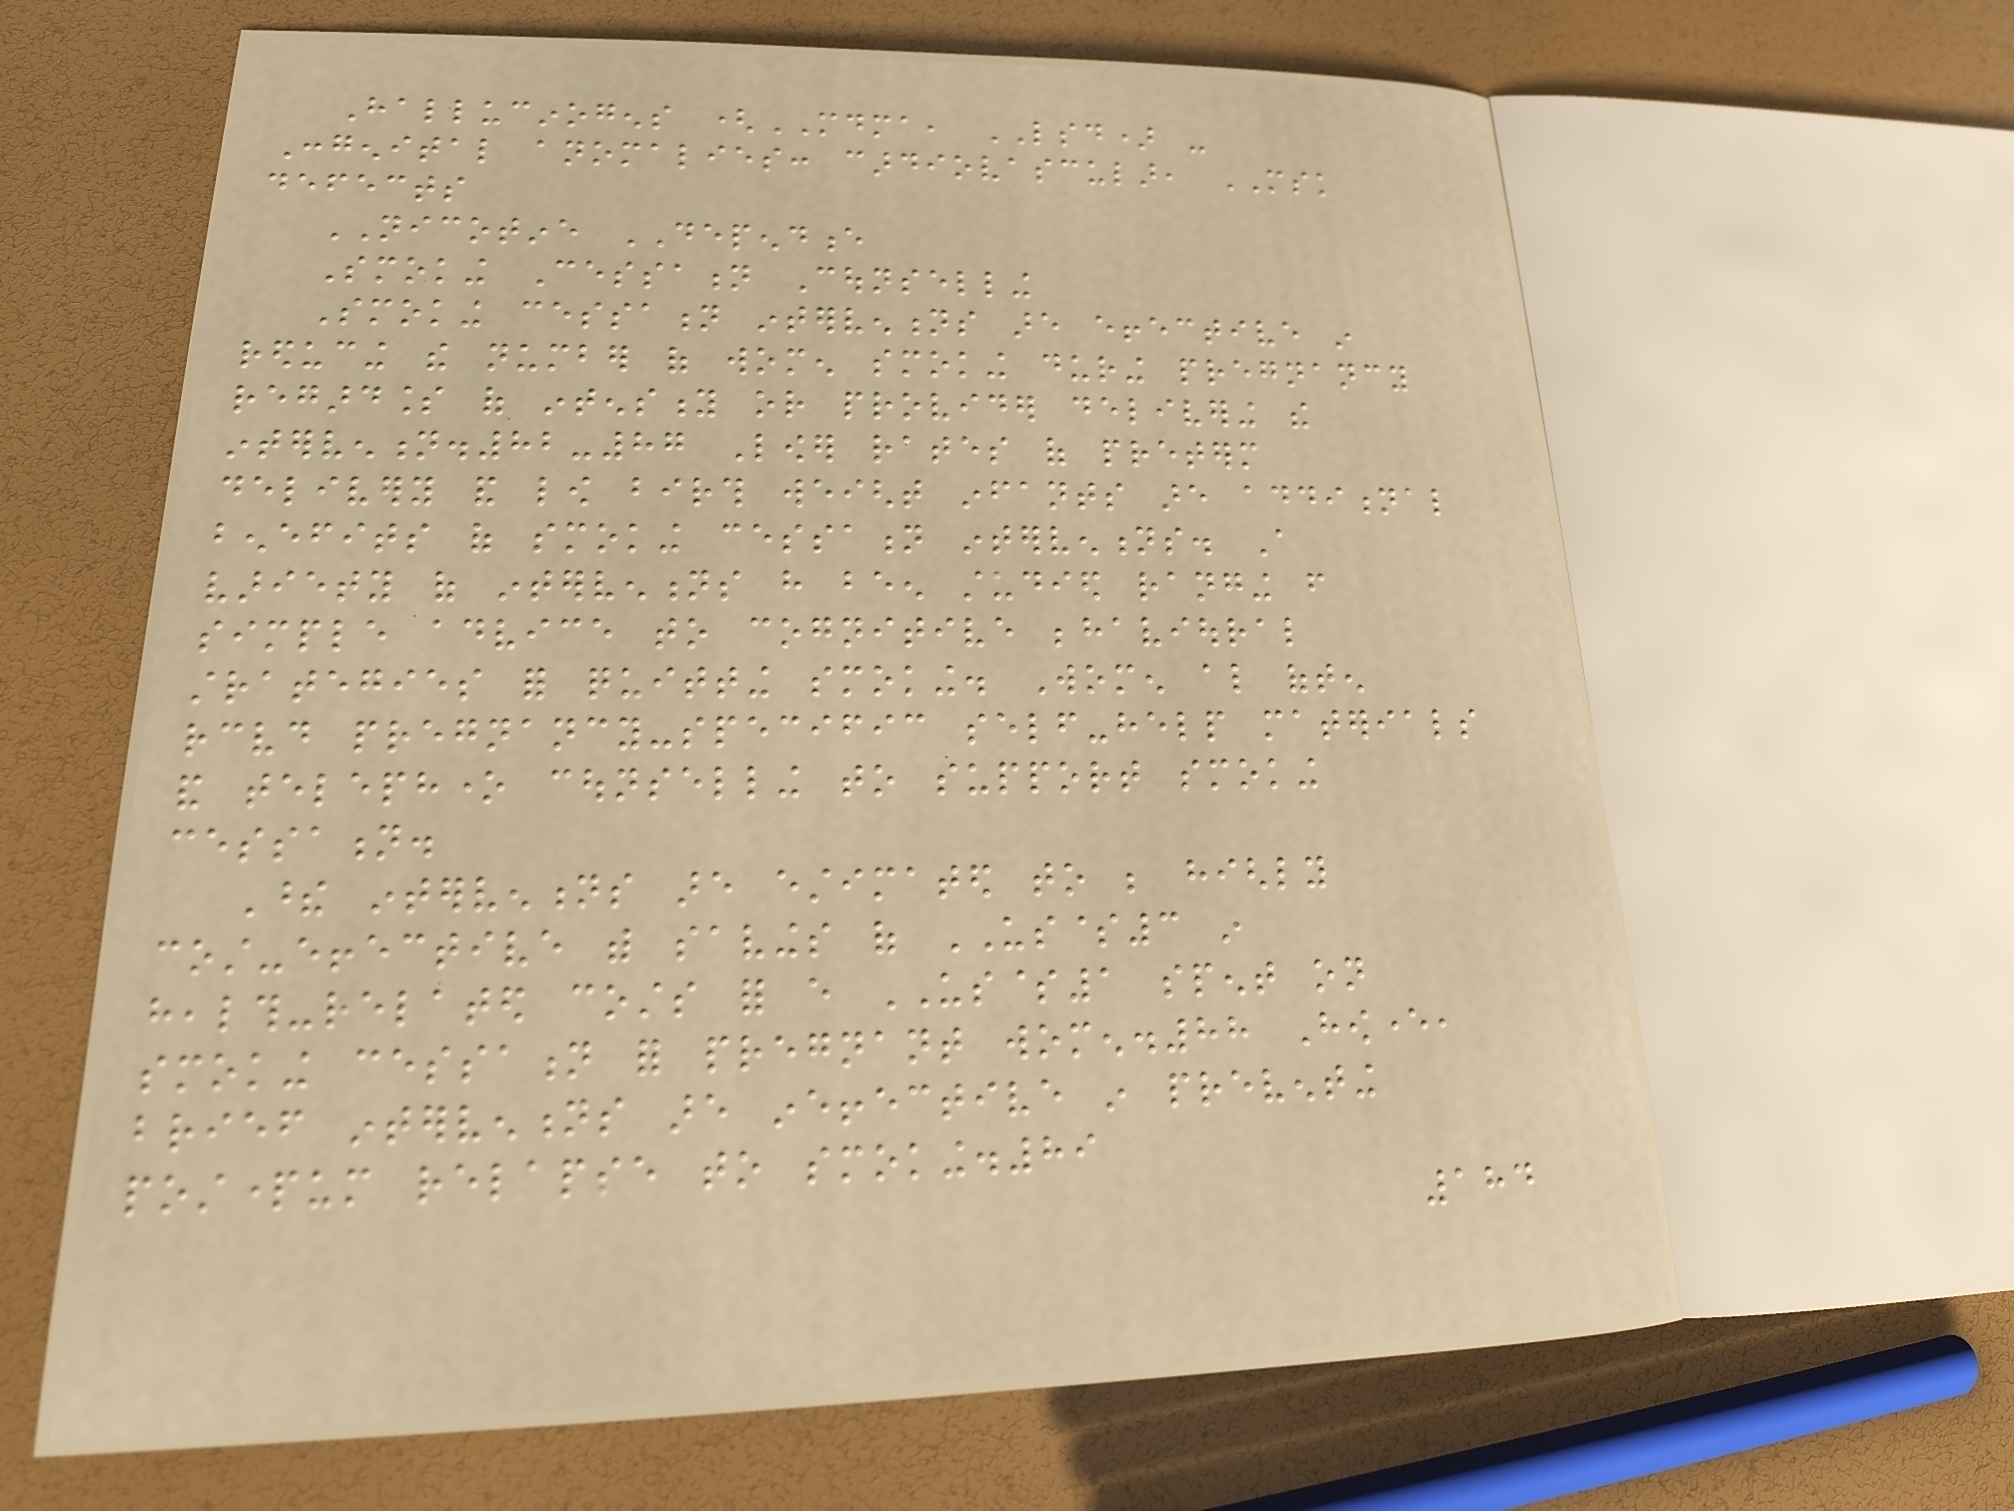Hallucinogens (MDMA, LSD) -
Congenital anomalies: cardiovascular, MSK
defects
NICOTINE DEPENDENCE
Smoking Cessation Counselling
Smoking cessation interventions are effective in
reducing the number of women smoking during pregnancy
regardless of intensity or provider delivering the
intervention.82-87 Lower rates of preterm
delivery and low birth weight infants are additional
benefits of smoking cessation interventions. A
variety of interventions have been studied ranging from
simple advice to cognitive behavioural
strategies for quitting smoking. Women also often
received pregnancy-specific self-help materials
and telephone counselling to support smoking
cessation.
These interventions are estimated to be highly
cost-effective with savings of US$3 in
health-related costs for every US$1 spent on
smoking cessation for pregnant women.88 However,
brief interventions are ineffective in preventing
postpartum relapse to smoking.89
184
